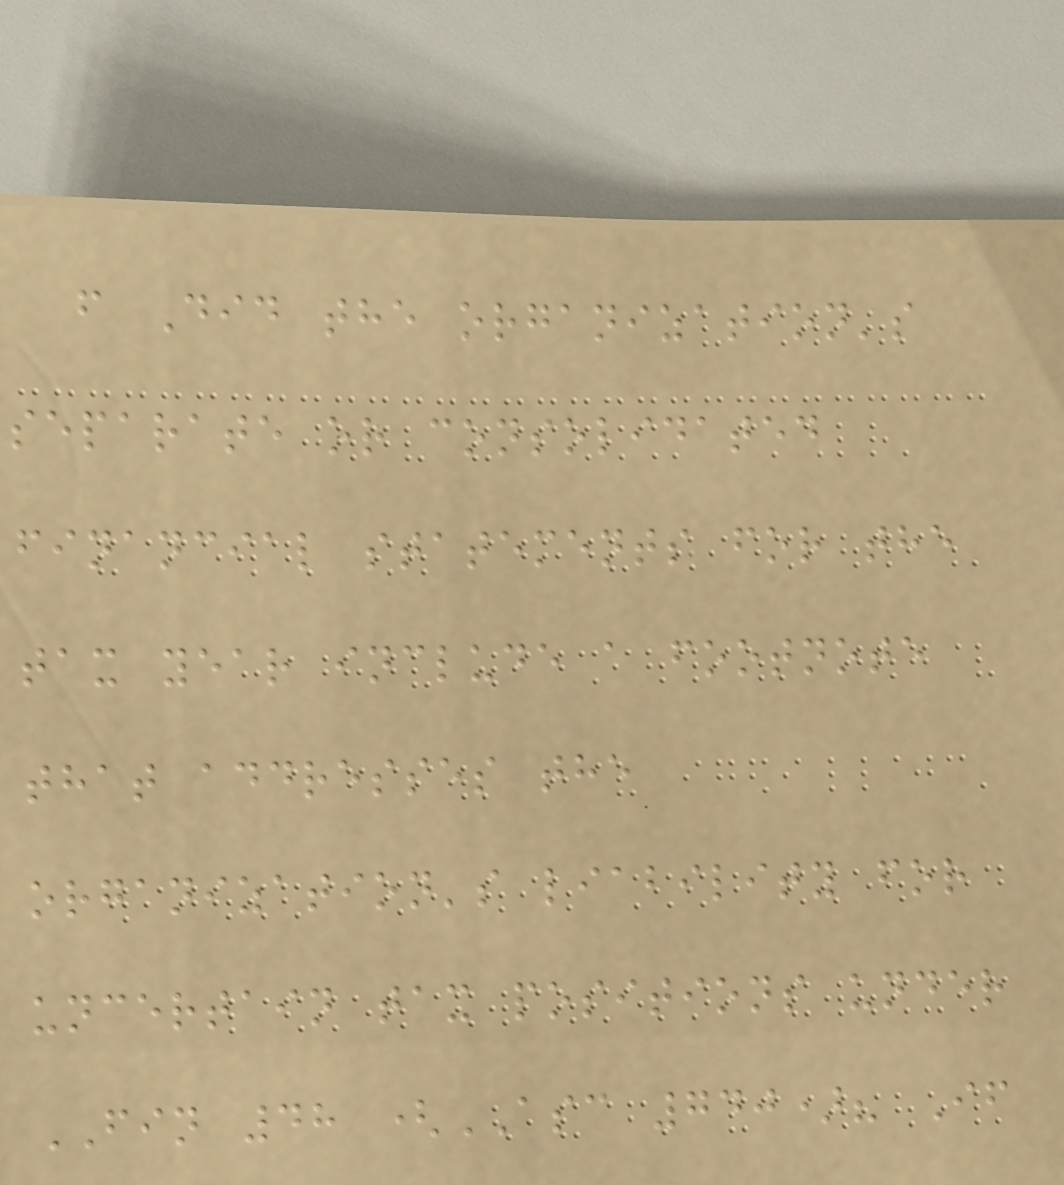f Did the organization's
separate or consolidated
financial statements for the
tax year include a footnote
that addresses the
organization's liability for
uncertain tax positions under
FIN 48 (ASC 740)? If
